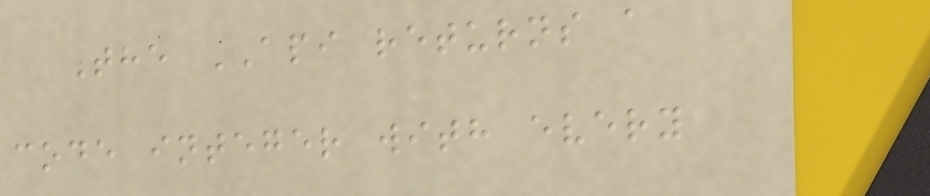The API returns a
code integer with every
